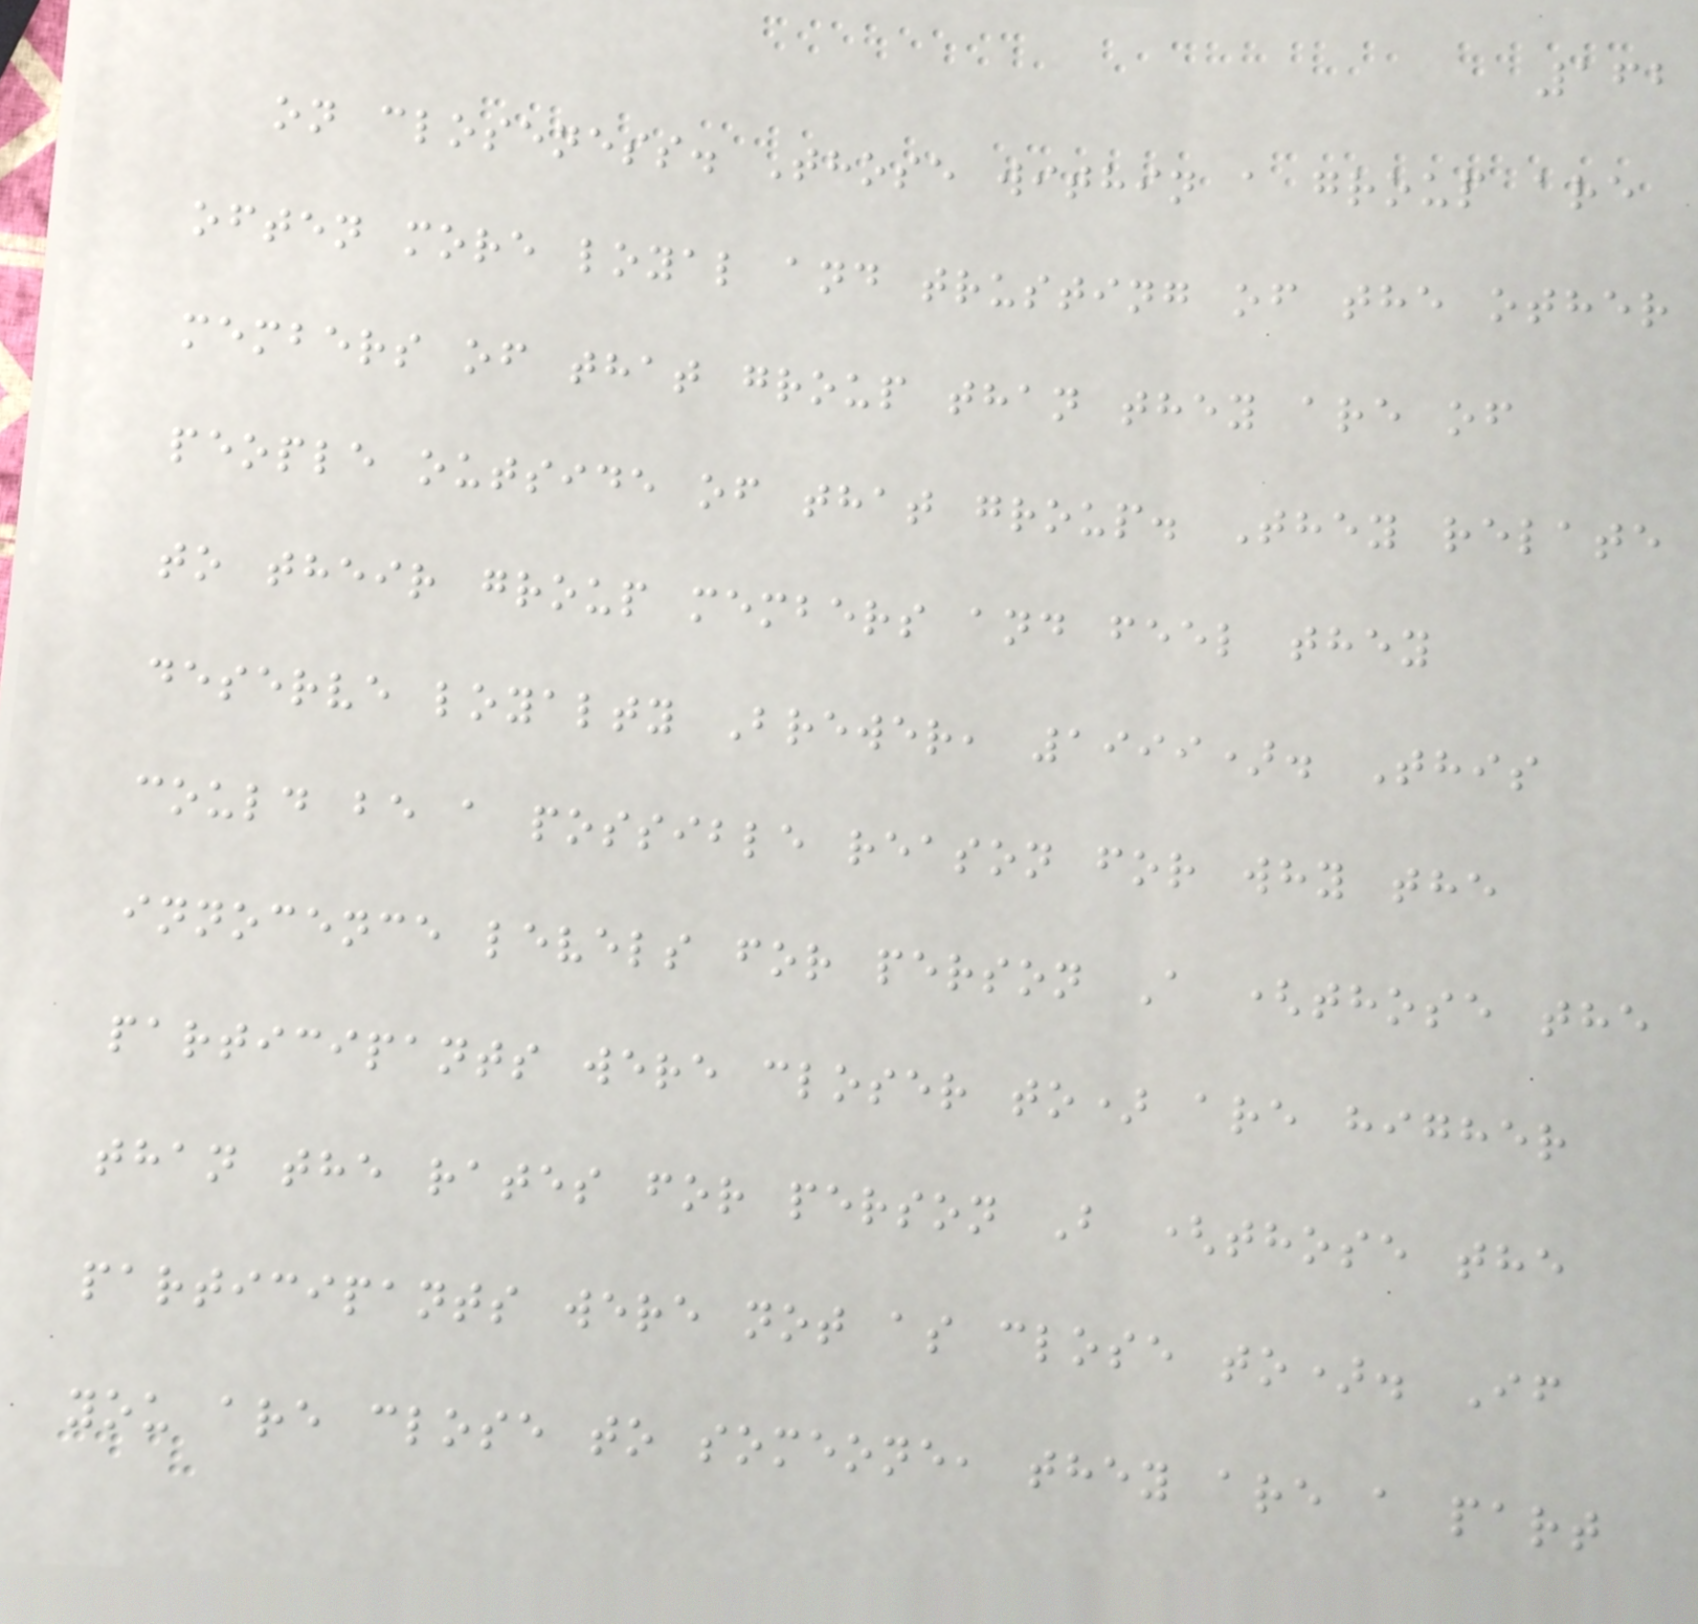162
on closeness. Those within a group are
often more loyal and trusting of the other
members of that group than they are of
people outside of that group. They relate
to their group members and feel they
deserve loyalty Brewer, 1999). This
could be a possible reason for why the
innocence levels for person A (those the
participants were closer to) are higher
than the rates for person B (those the
participants were not as close to). If
you are close to someone, they are a part
